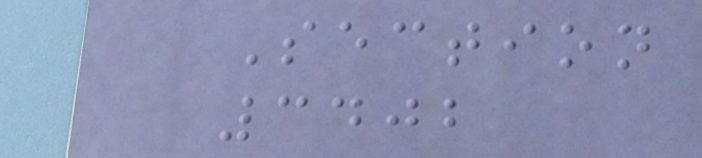Section
3402
